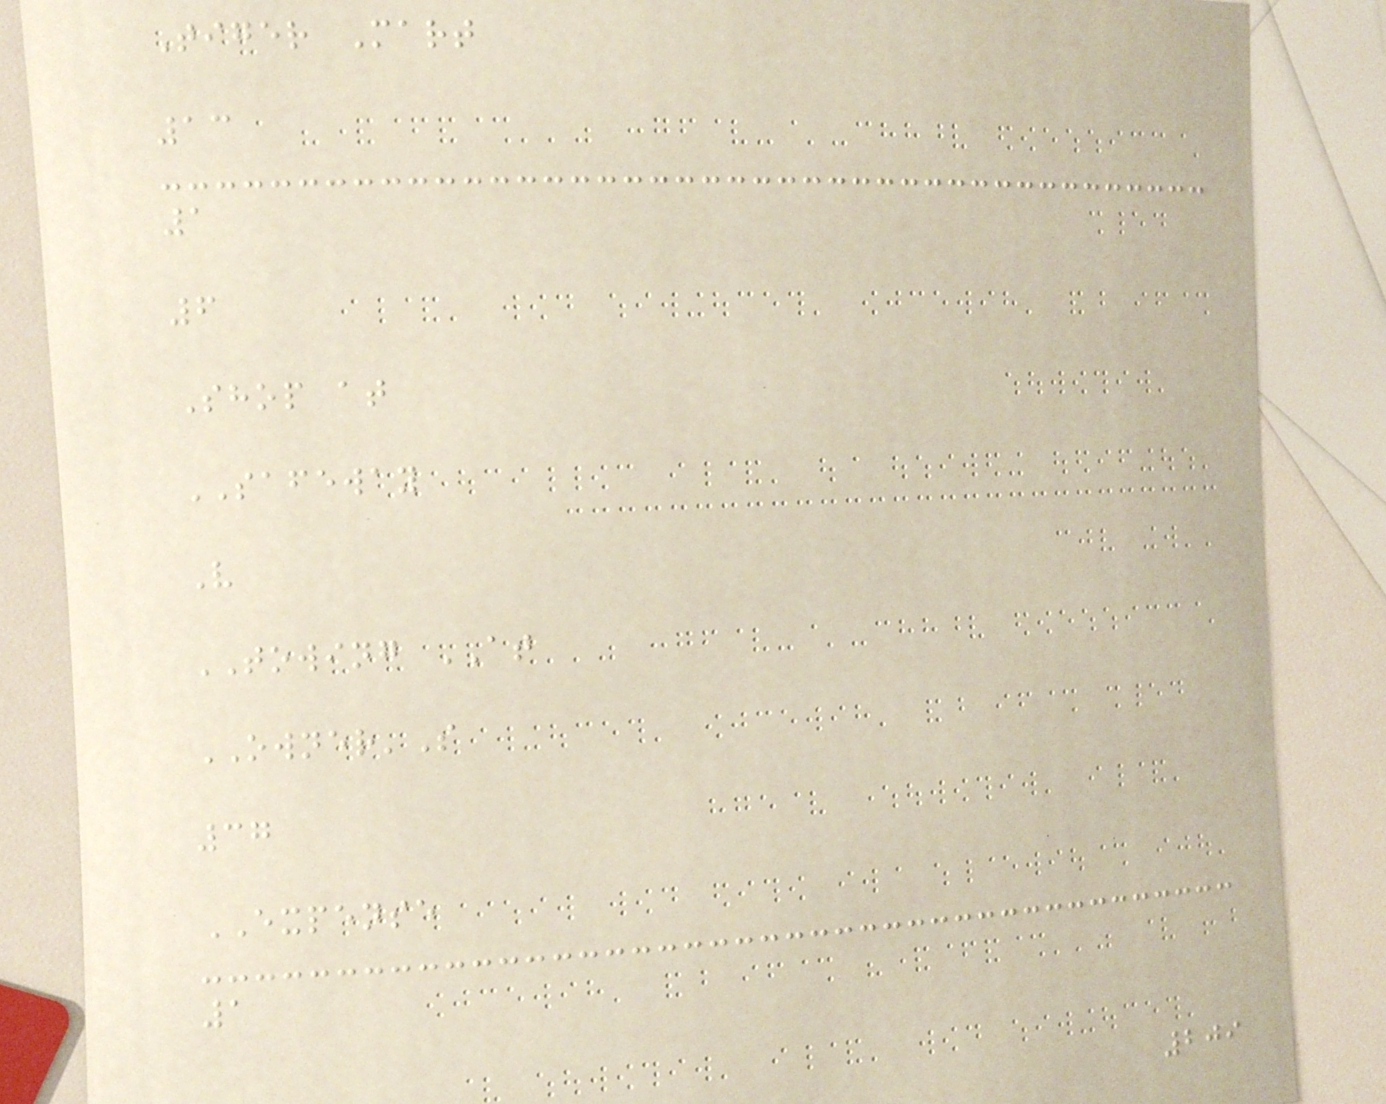Tiger Mart
13
1
6
Shop at
SAFEWAY
V
TOWING AT
OWNER'S
37
EXPENSE
1
209
